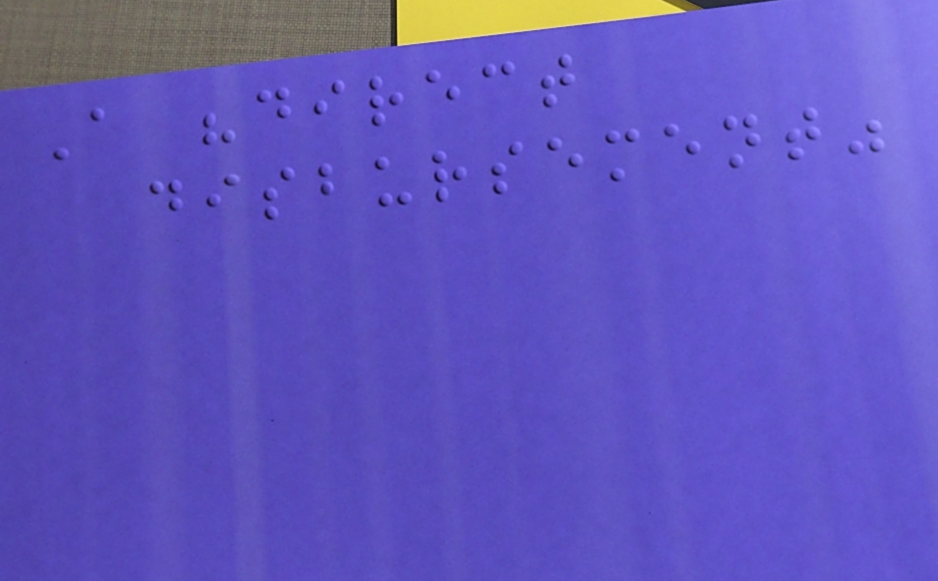A "direct
disbursement"
